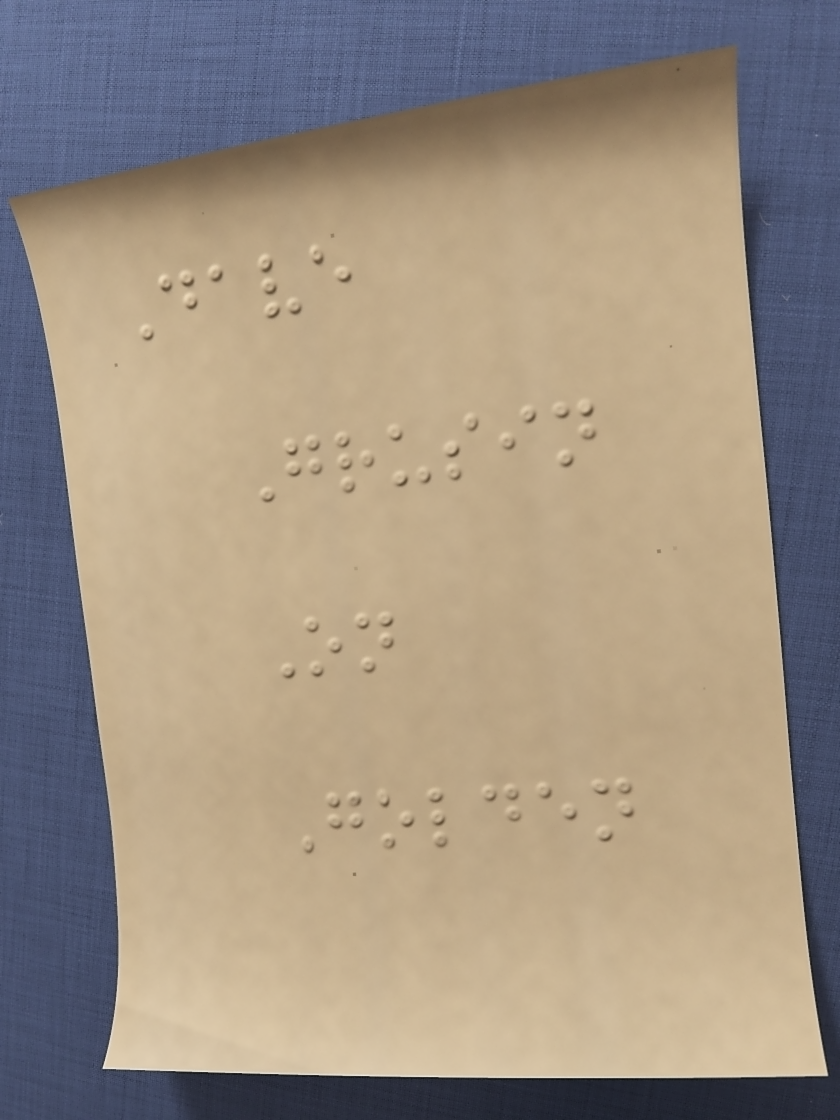Dave
Grusin
On
Golden
